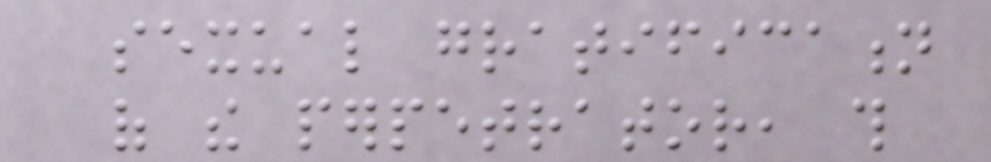sexual gratification
of the perpetrator, this
